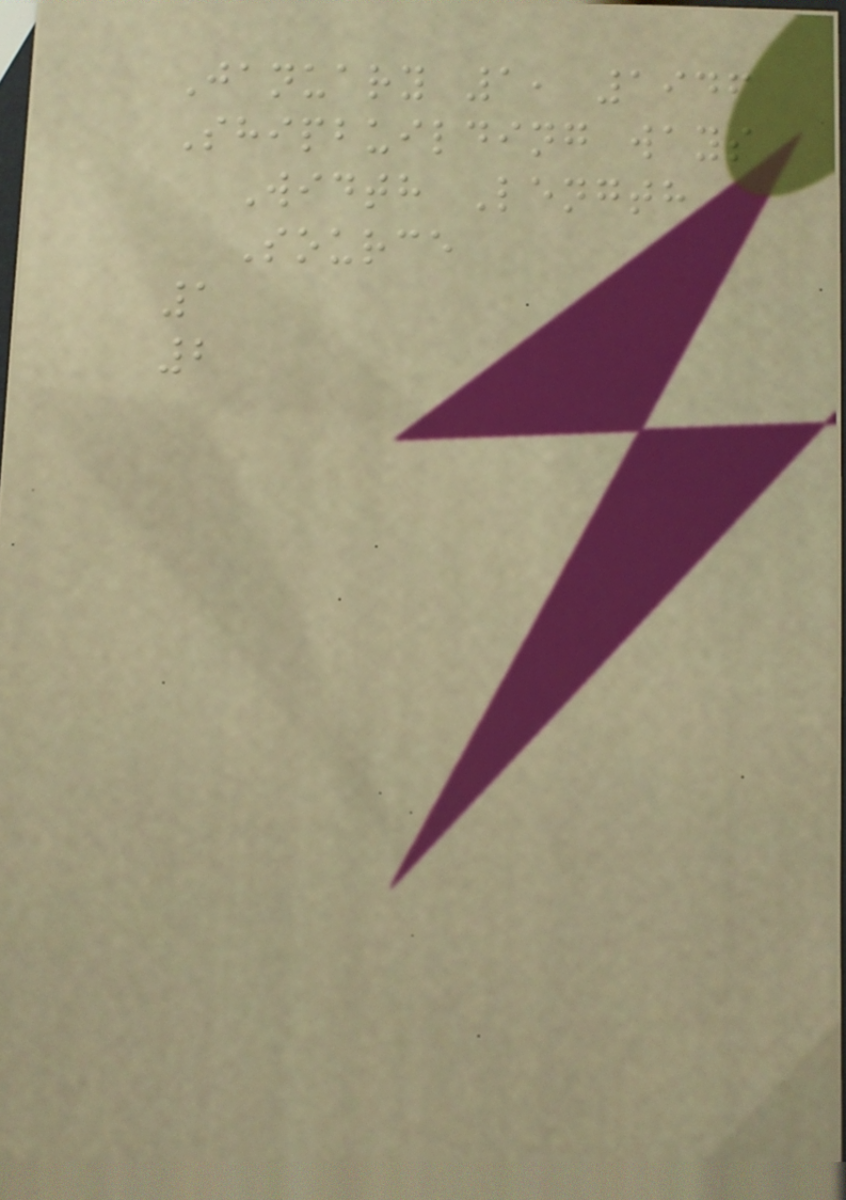January 1, 1946
Shipbuilding ways
Width Length
Source
1
2
